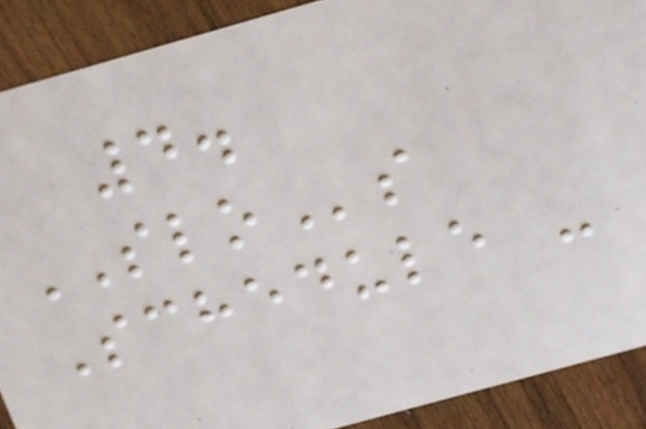4.
SLOs
Schedule -
